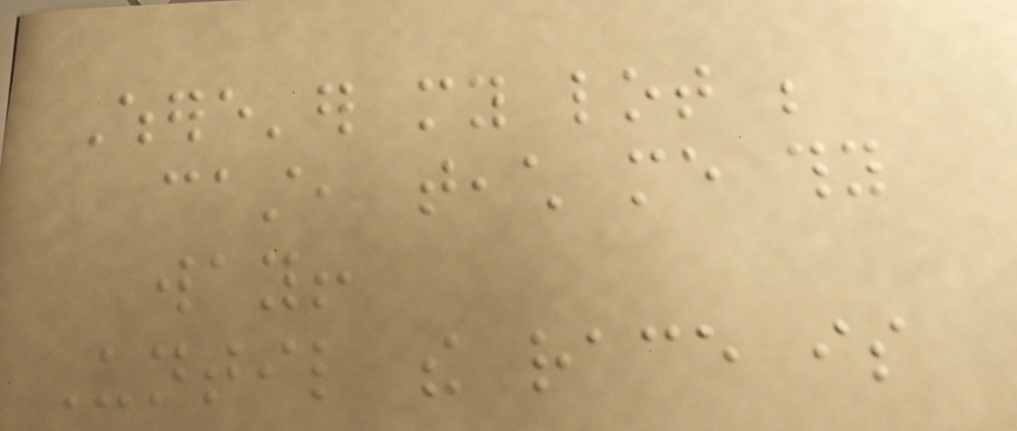Where'er my lot be
cast, teach me thy
way!
Until the race is
